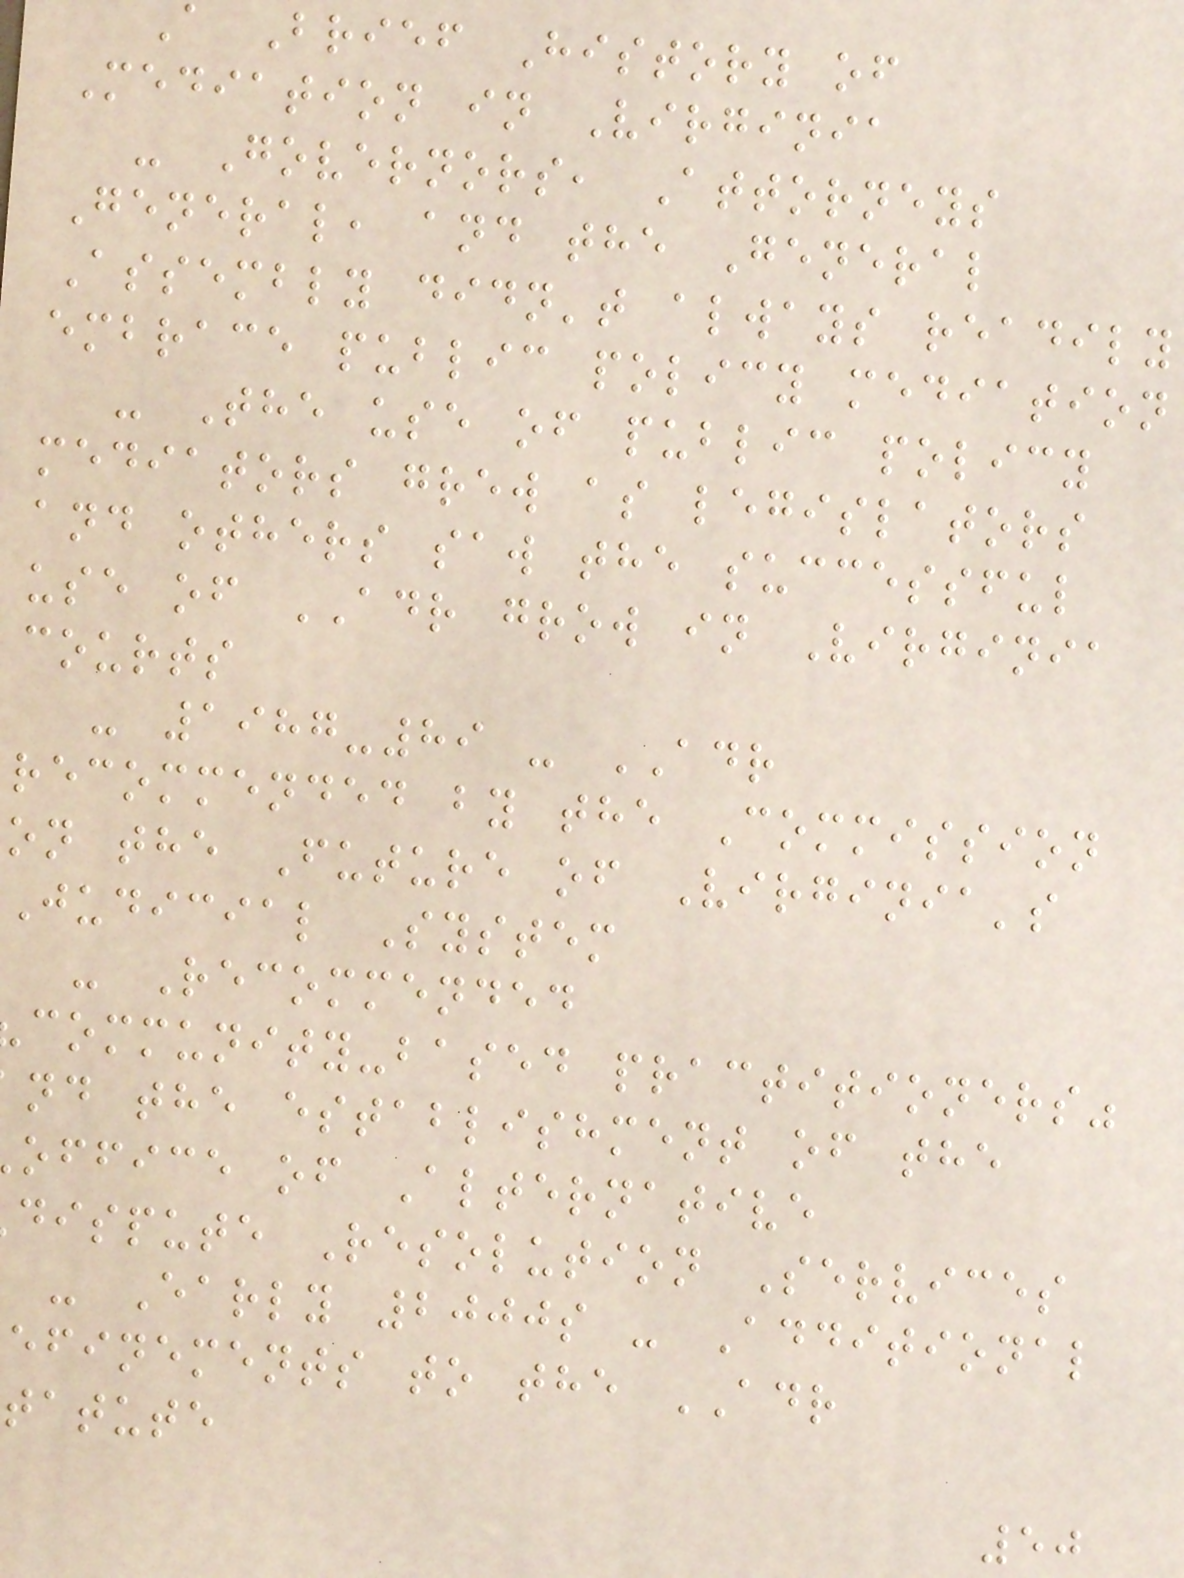a Brief History of
Mediation in Virginia
- Governors, Attorneys
General, and the General
Assembly didn't always readily
embrace public policy mediation
- The use of public policy
mediators grew as legislators
and others saw the successful
use of ADR grow in Virginia
courts
- 1987-89 - ADR
recommended by the Commission
on the Future of Virginia's
Judicial System
- Recommended
community-based practitioners"
nd the establishment of the
office of Alternative
dispute Resolution Services
- Early 2000s - Additional
efinements to the ADR
tatute
50
